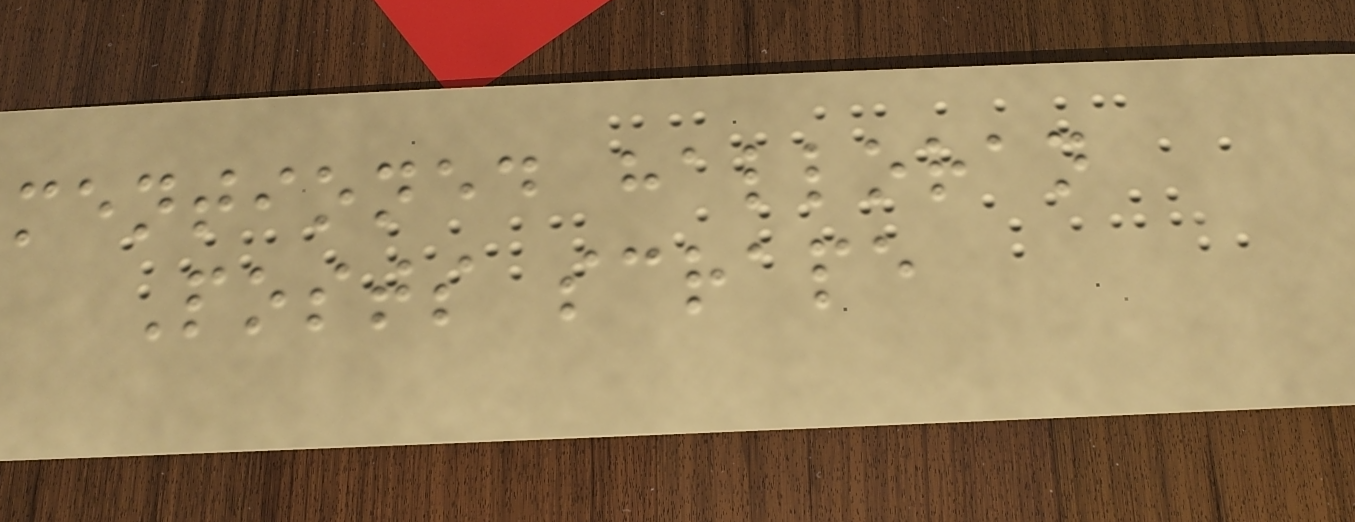mentioned halloran
Posts scrape
